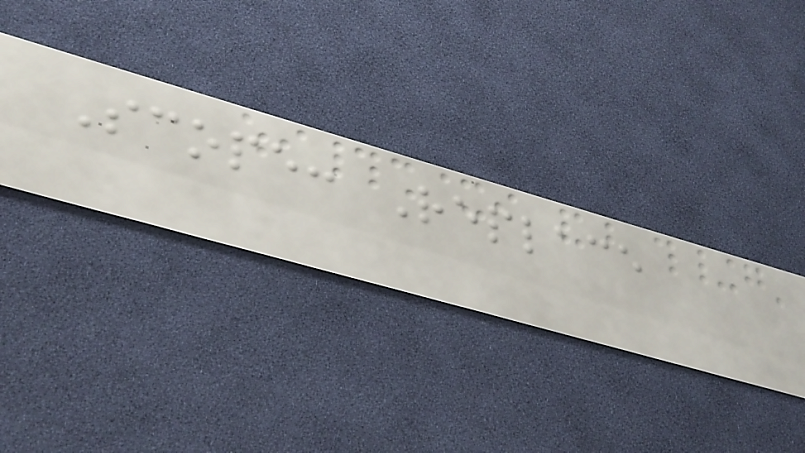Scope: Replace
